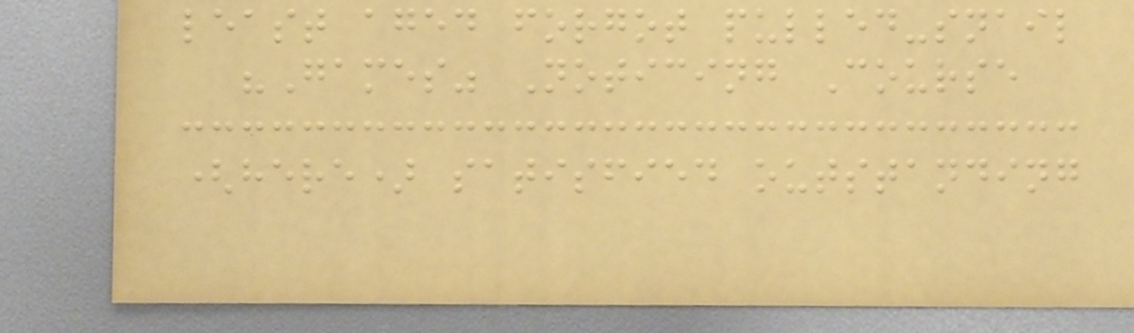least aged forgot pulled-snail
"Games" Noticing Course
(here) satisfied outstanding
